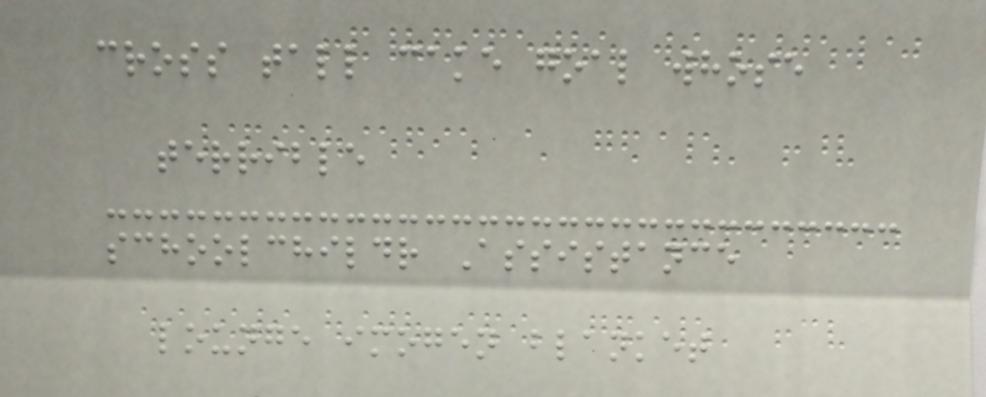cross tall cake goal whose
terrible
schoolchildr Assistance
lounge imogen blanket
